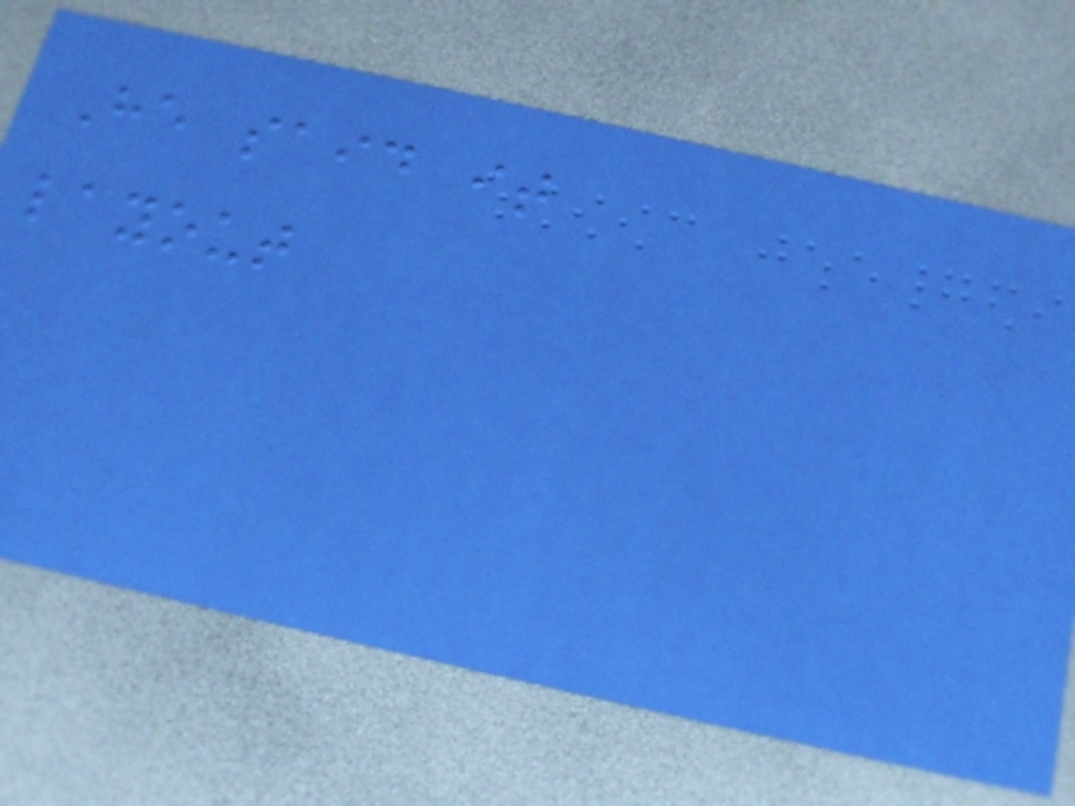He said it
layout
